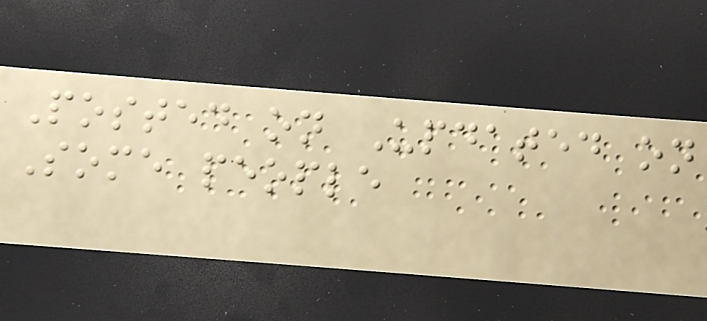Posted on Updated on
Some people
